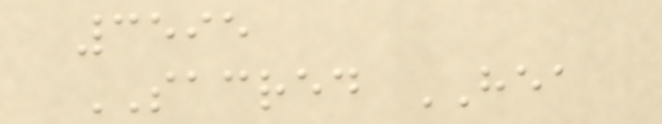3595
SACRED HEA
